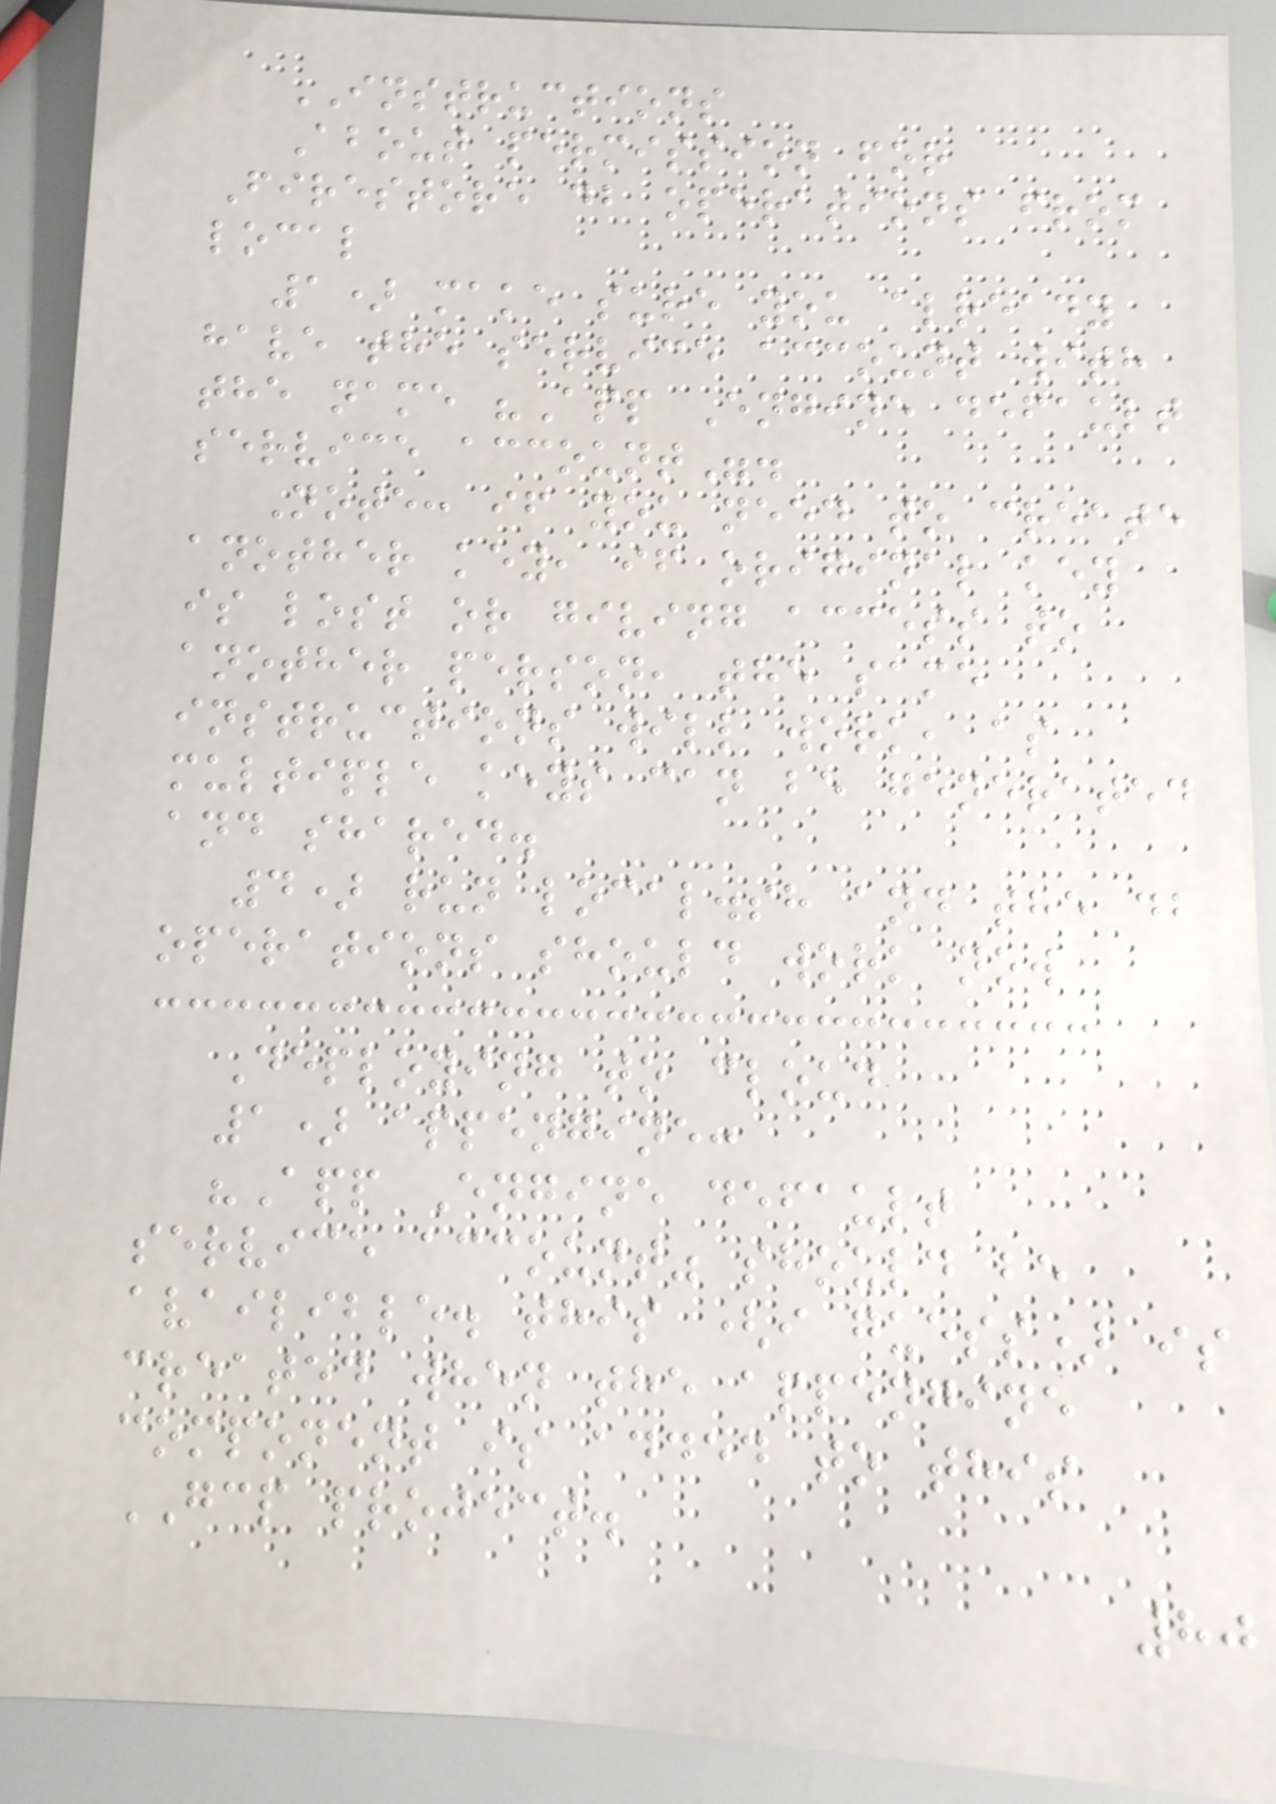INSTRUCTIONS
About permission for
Firestore db operations from
local
1) make sure you already
have the service account with
the name "App Engine default
service account".
Note: if you need to create
another key, if original key
is lost or giving access to
another person, the same
instructions will work, as
multiple keys can be generated
and shared.
4) run local.sh and the db
operations should work now
Deploying to cloud
1) appengine:
"App Engine default
service account" should be
availible. this (i guess) is
created when the appengine
component is added to this
GCP project.
80
